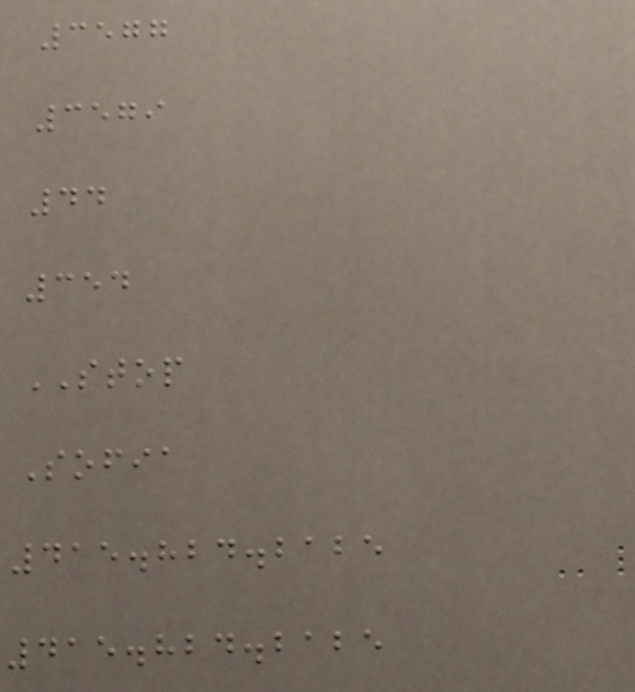3577
3579
44
354
STOP
Sofia
415.824.2125
415.824.2125
